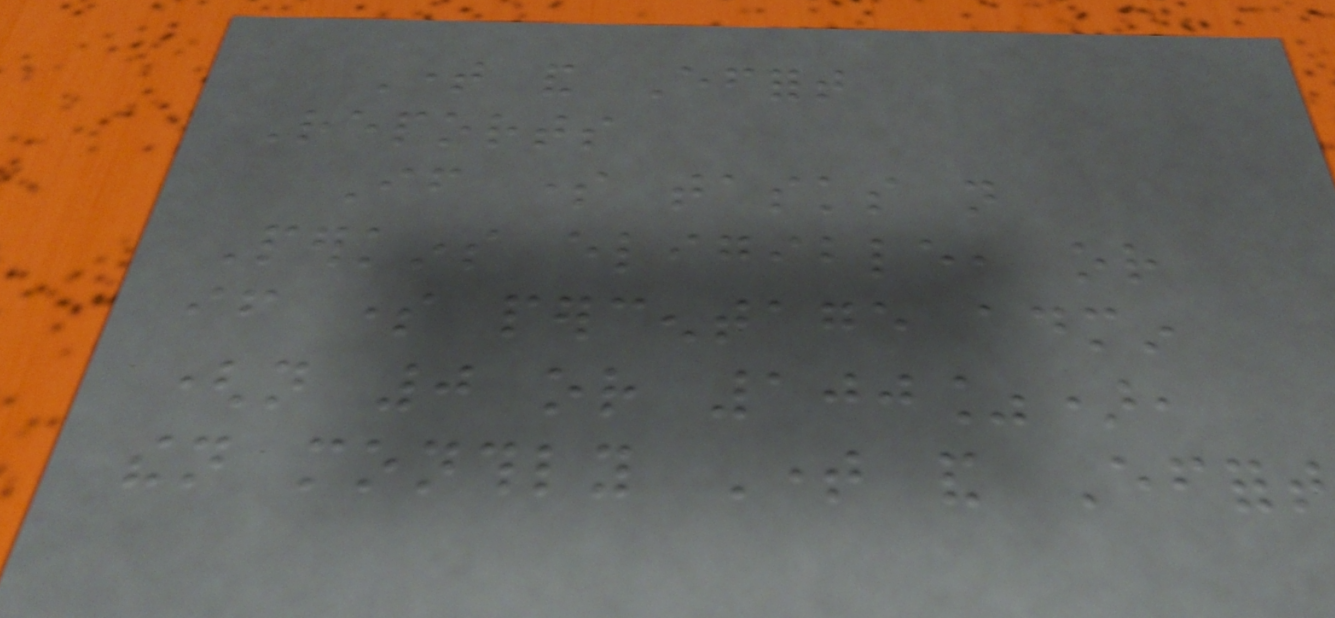Time and Effort
Reports
If some tasks not
Perkins eligible, or
if some percentage admin
(not 0 or 100%),
then monthly Time and Effort
